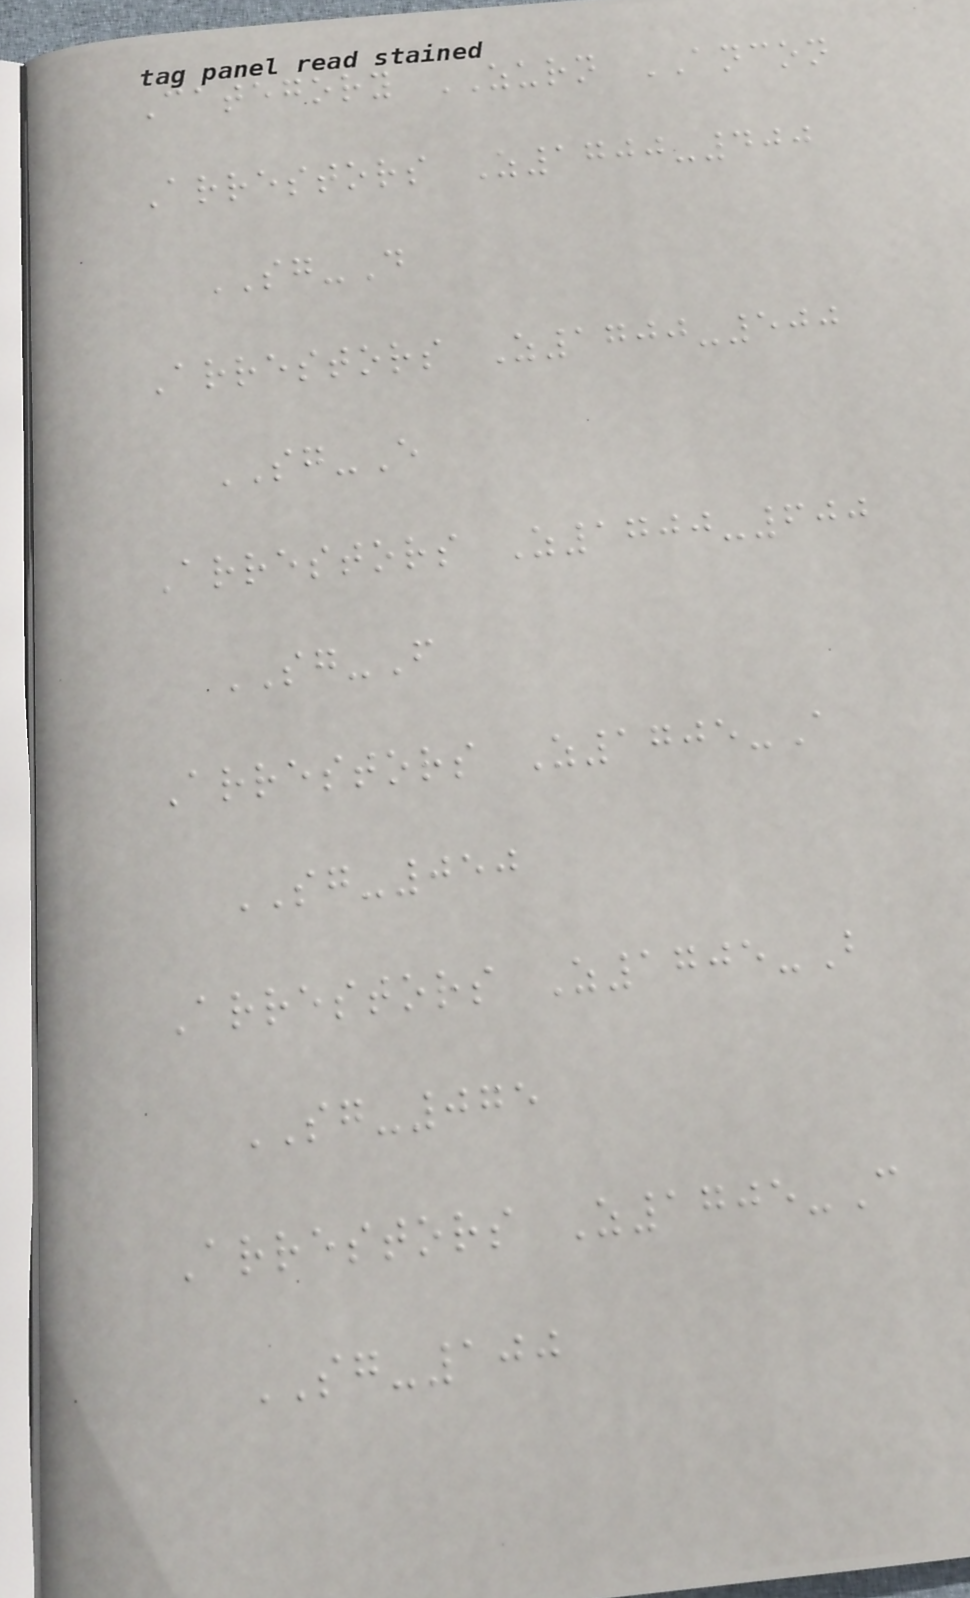Category ZURN ANCON
Arrestors Z1700-400
SG-D
Arrestors Z1700-500
SG-E
Arrestors Z1700-600
SG-F
Arrestors Z1705-A
SG-050
Arrestors Z1705-B
SG-075
Arrestors Z1705-C
SG-100
